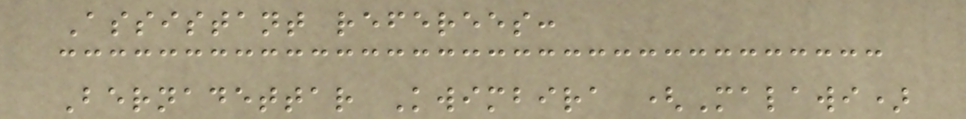Assistant referees:
Bernadettar Kwimbira (Malawi)
